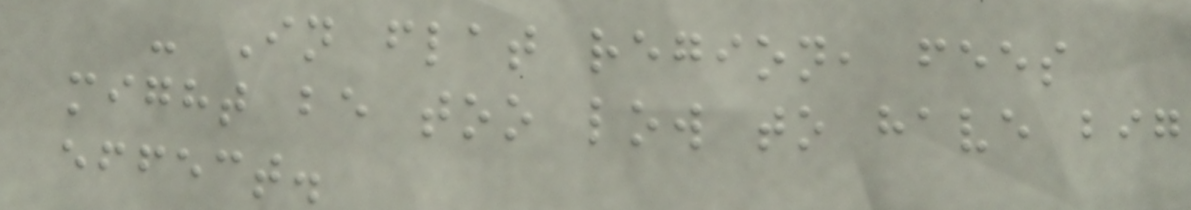- In flat region, fees
might be too low to have big
effect.
